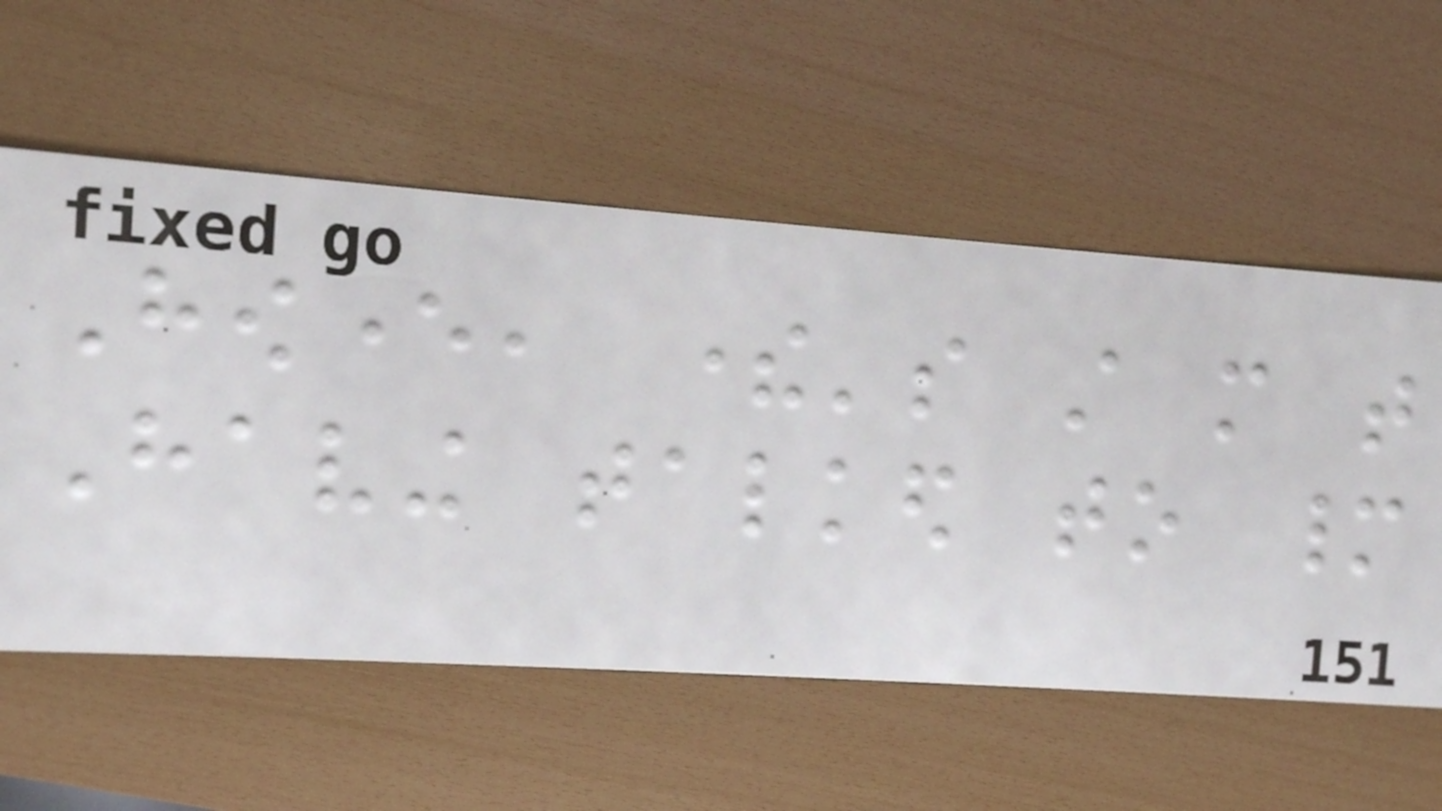However, there's still more that
Having talked to many
